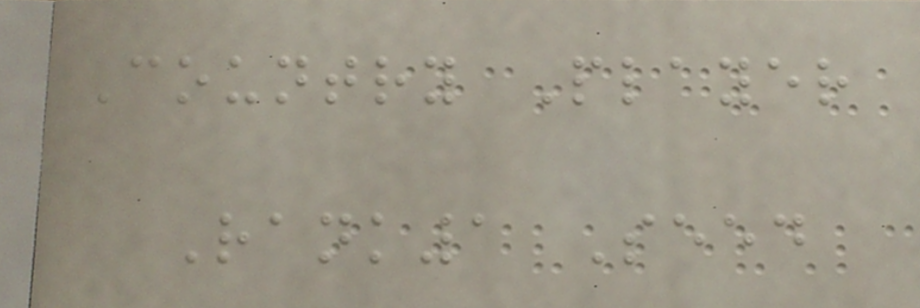Country Player
Rank1 Seed
